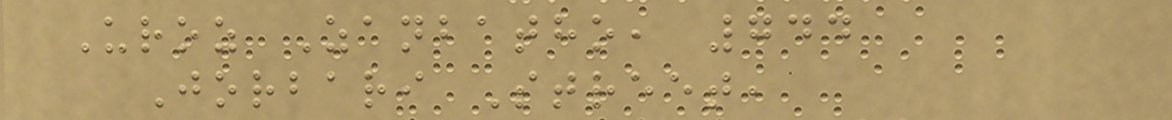Uroz Zanbatho, 744
Jorbari Street,
